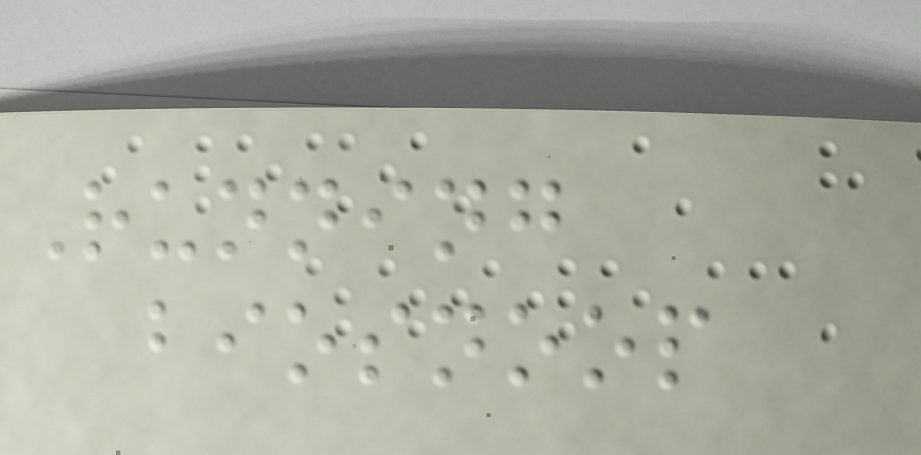Running
biosnoop
